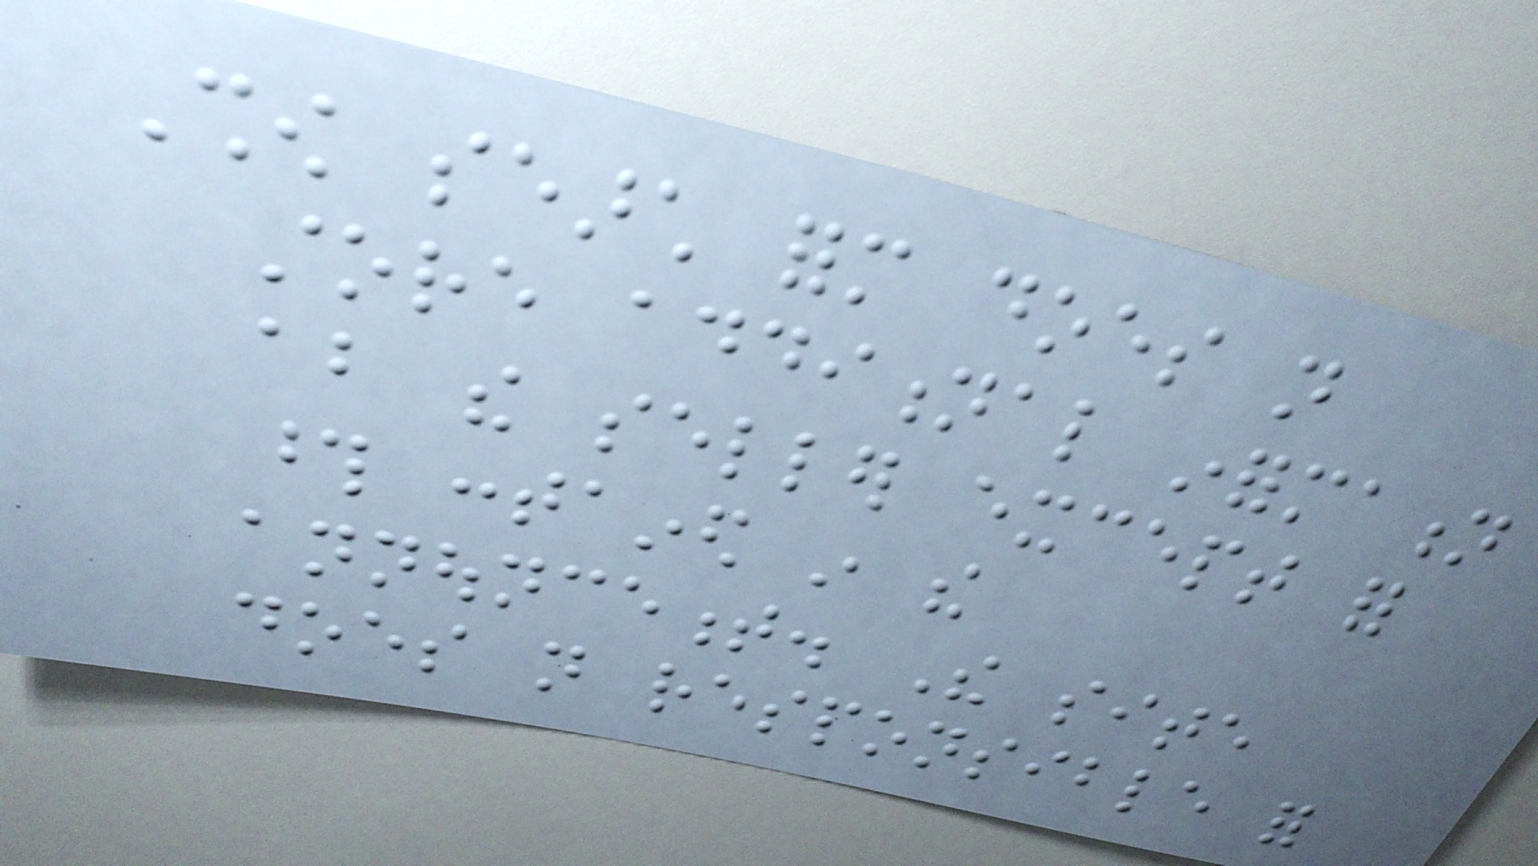Show search form does not
store additional information
about the seller except for
those contained in the
announcement. The site
does not responsible for
